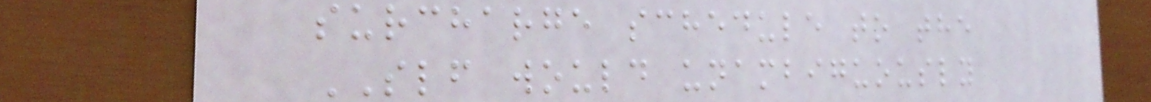surcharge schedule to the
SLF would unambiguously
